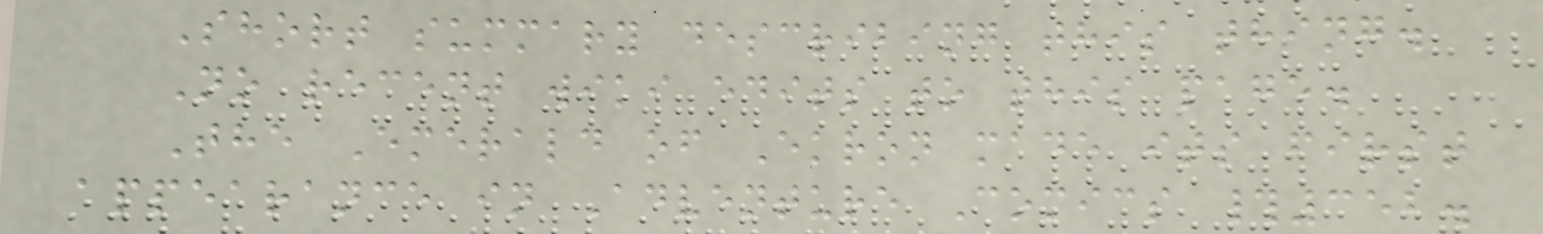Short summary describing this thing.
No recent wiki edits to this page.
The Emerald of Ekron made its first
appearance in Adventure Comics #352.
